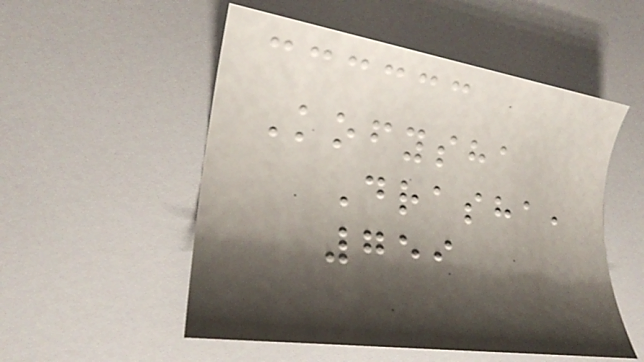Kofysha
Drasha,
759
